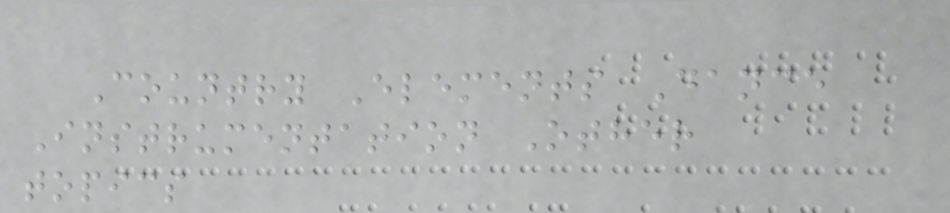Country Elements Dance
Instrumentation Other
topics
